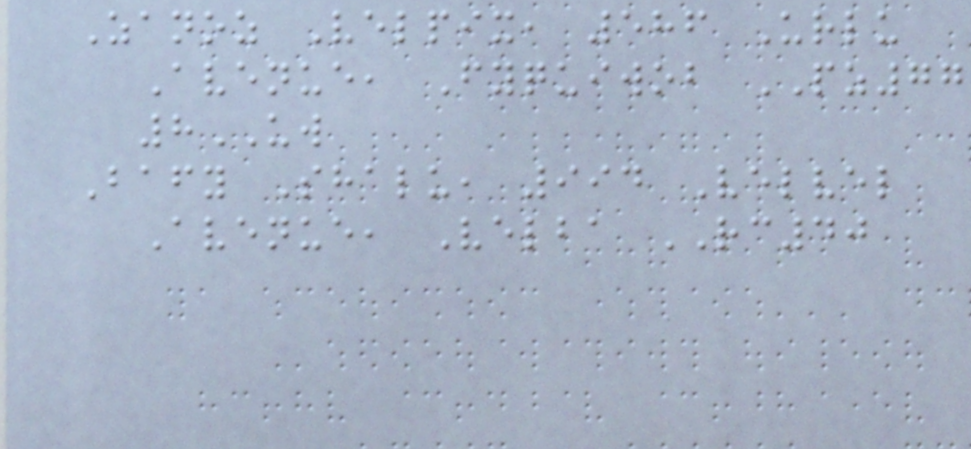Zanoz Velpix, 586 Urlu
Avenue, Fyquiwob PZ77
8UW
Bafy Shalu, 994 Velvel
Avenue, Velba RC40
